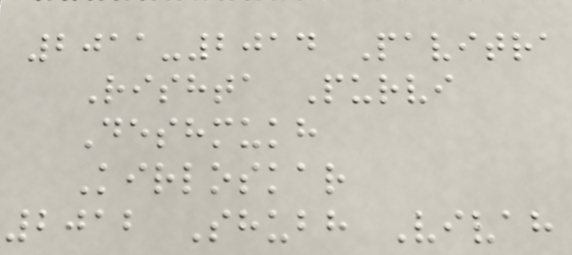2011-2014 Pavitra
Rishta Purvi
Deshmukh
Kirloskar
2012 Shubh Vivah
